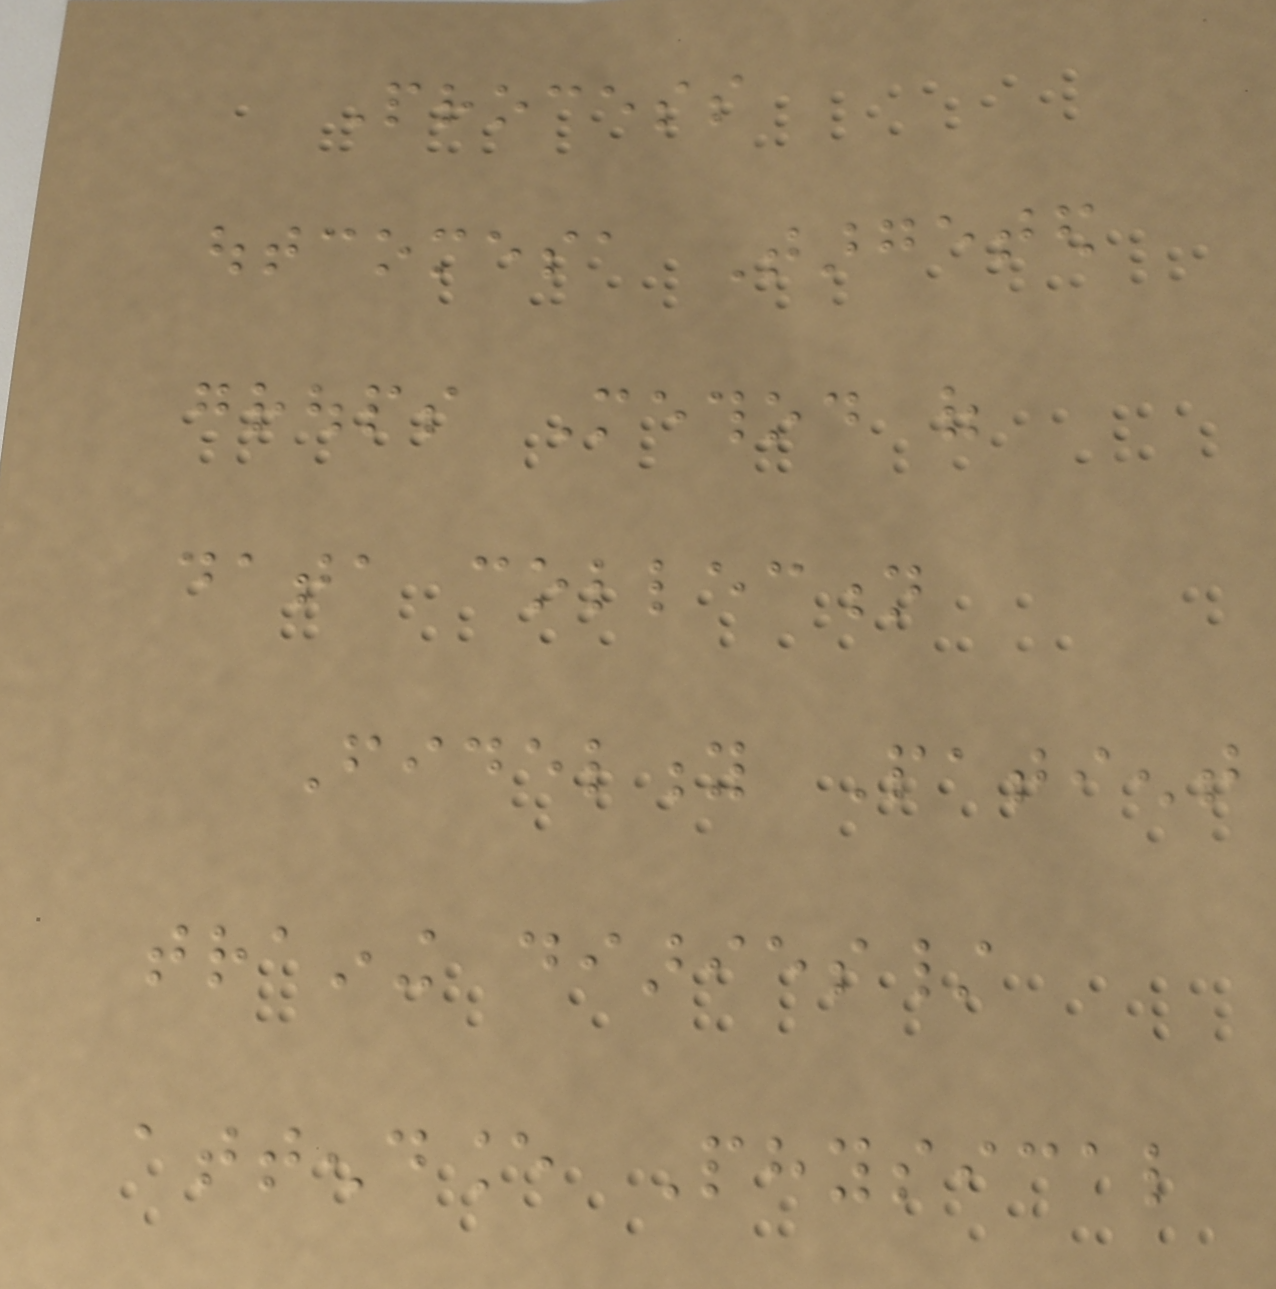Process
outcomesa Targeted
groups Method of
data collection
Fidelity Patient
training diaries/
attendance Physical
